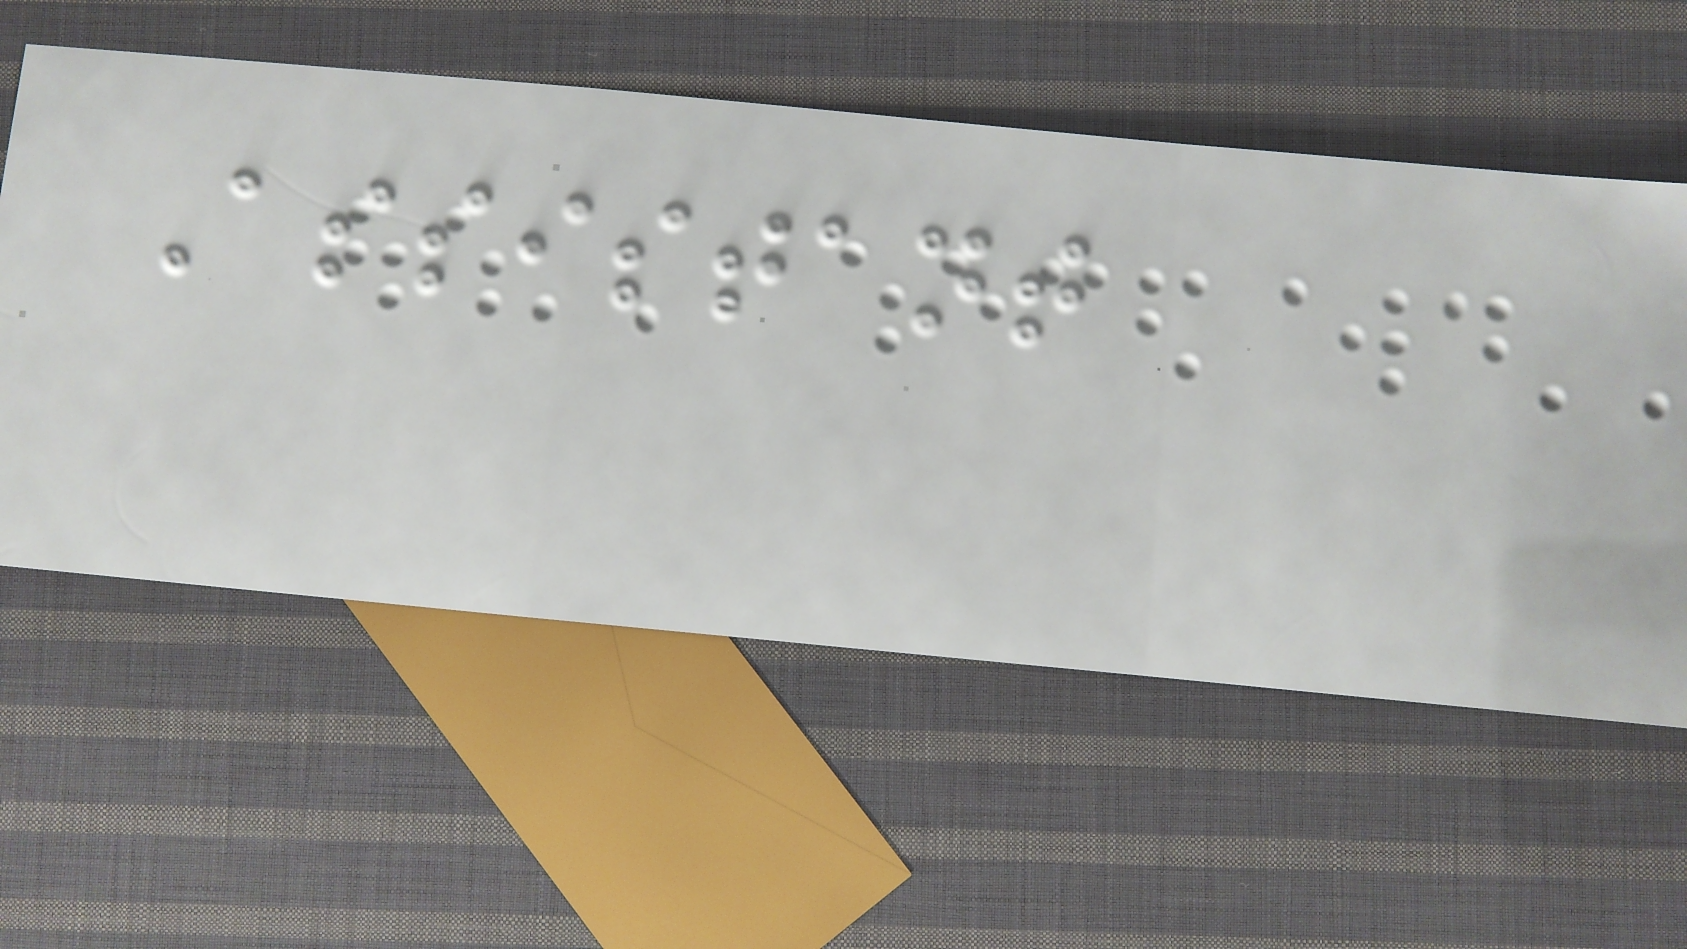Assistant
